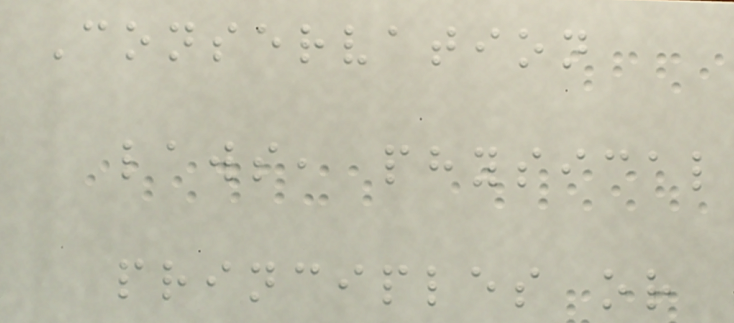Conservation
laws, physical
principles or
